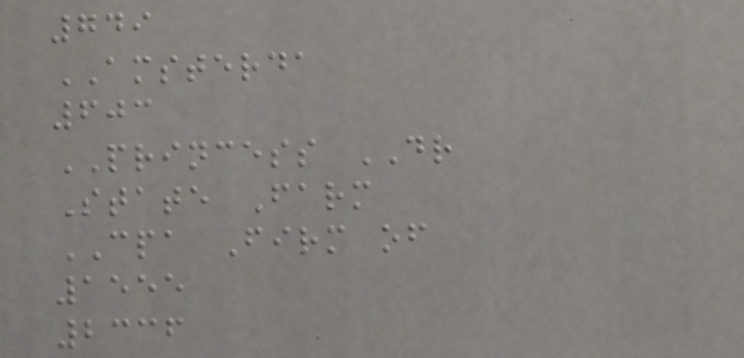749
AMSTERDA
603
PRINCESS DR
State Farm
CPA Firm of
1555
2336
